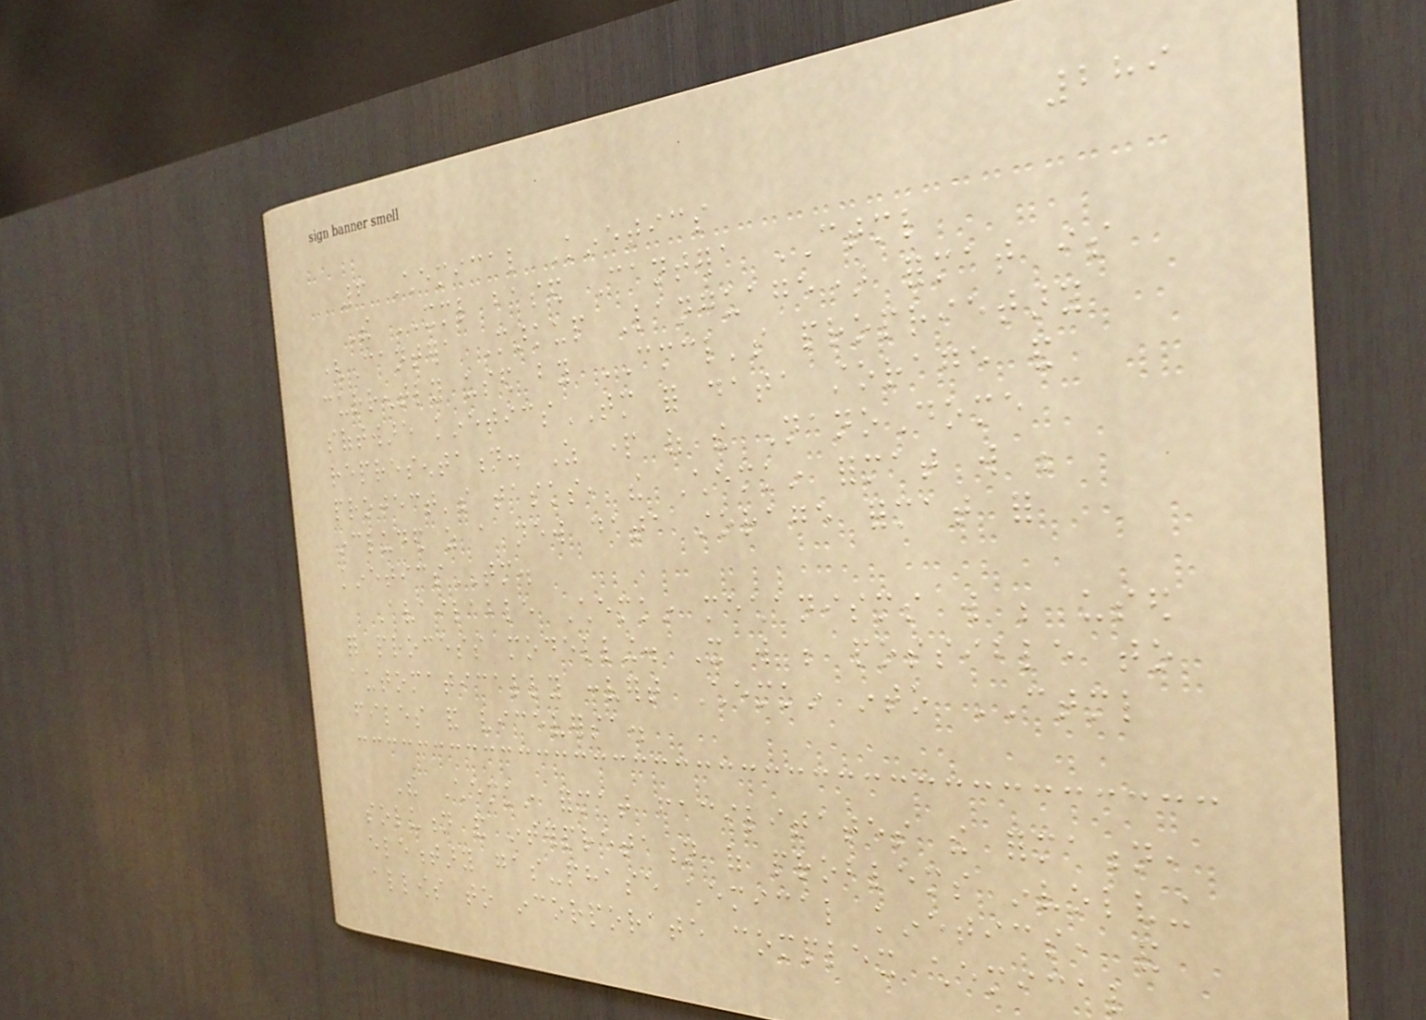289
6 Chemical Kinetics
The XML based Cantera CTML
(Cantera Markup Language) format is
currently used by CMCL's proprietary
software kineticsTM for data storage and
representation. As part of the NanoDome
project's tasks, the Chemkin format will be
included as a new data storage format for
kineticsTM.
Available Chemkin mechanisms will be used
for process modelling. It will be possible to
automatically convert Chemkin into CTML
files and viceversa.
The Chemkin format facilitates the formation,
solution and interpretation of problems involving
elementary gas-phase chemical kinetics, and
allows to incorporate complex chemical
